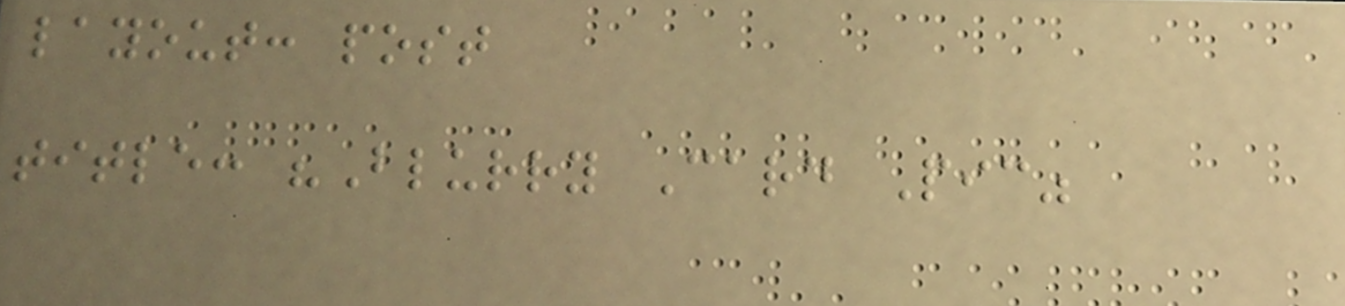layout: post
title: "Blurry Card Pic"
